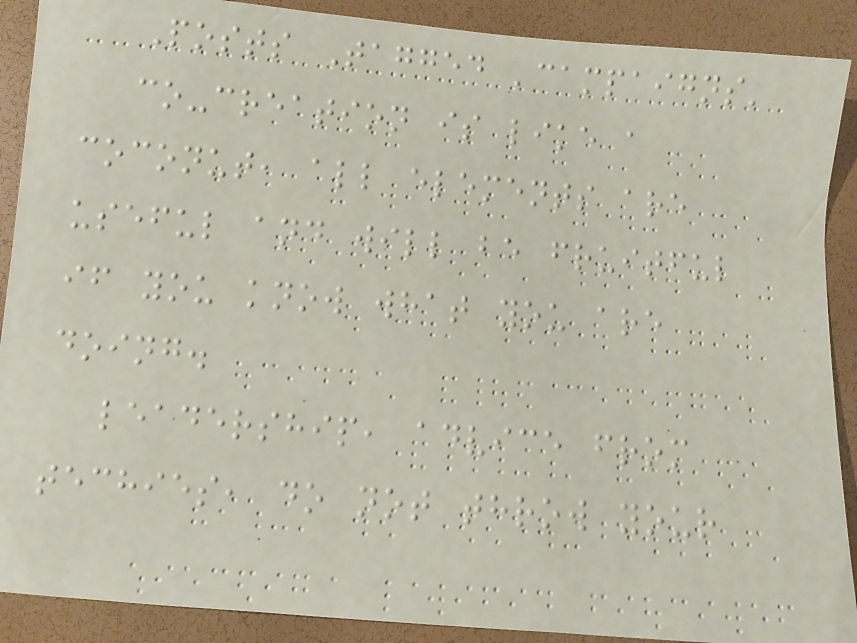Posts Tagged 'campaigns'
co-creation is like a
coconut, all elements are
useful and will be fruitful
if you know what you are
doing.
leadership, advice from
techies, do not throw your
